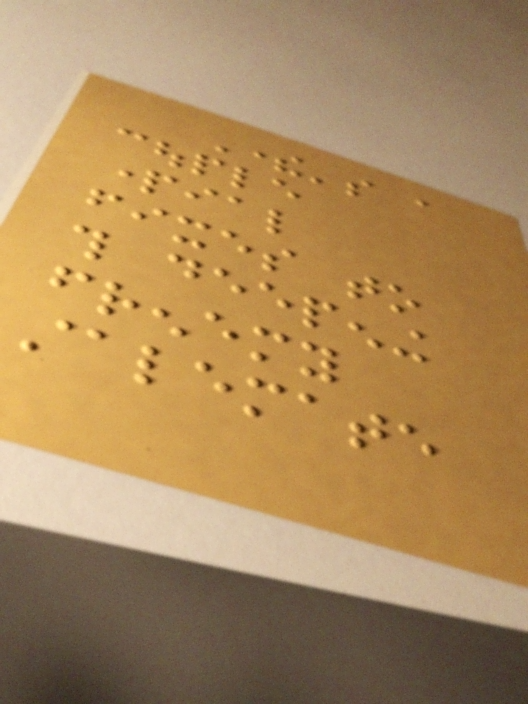There's a
couple
partial
fixes to
this deepening
frenemy
stalemate
